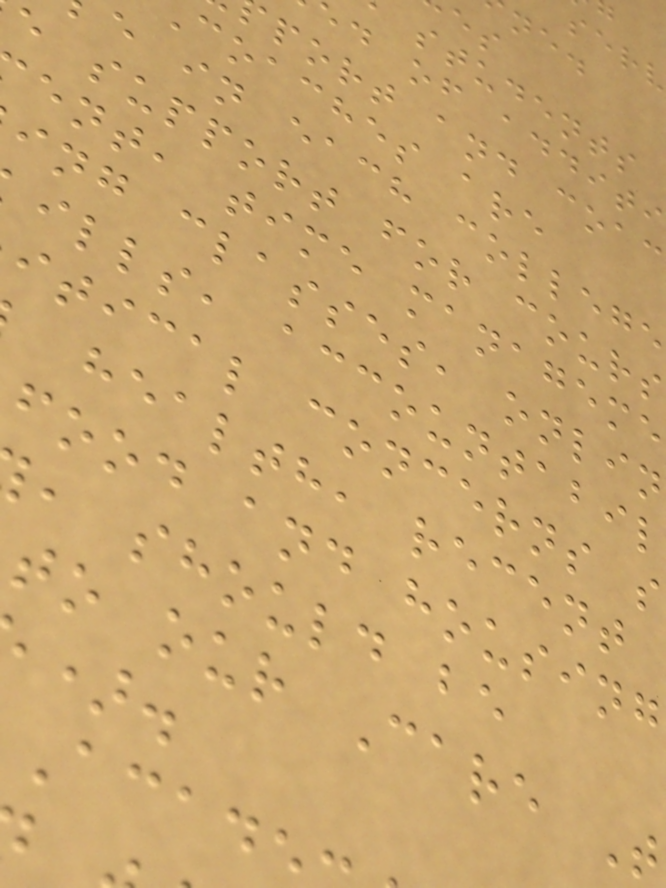students
d of additi
port and coac
coaches are
e in each college
e support for cours
ent, time manageme
ing classes, onlin
ills, accountabil
itical concerns s
health, recent
food and housing
, should be
to our Care T
Acad
